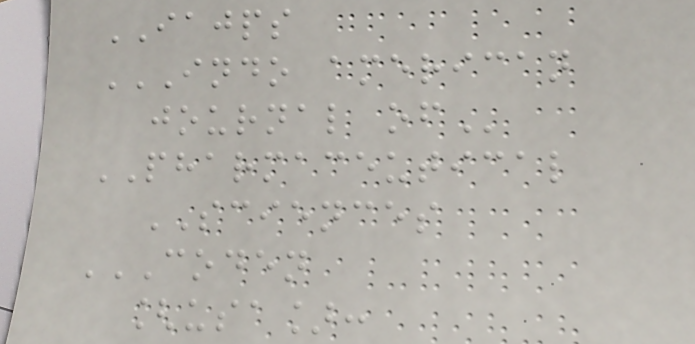IAJPS
INDO AMERICAN
JOURNAL OF
PHARMACEUTICAL
SCIENCES
CODEN
[USA]:
